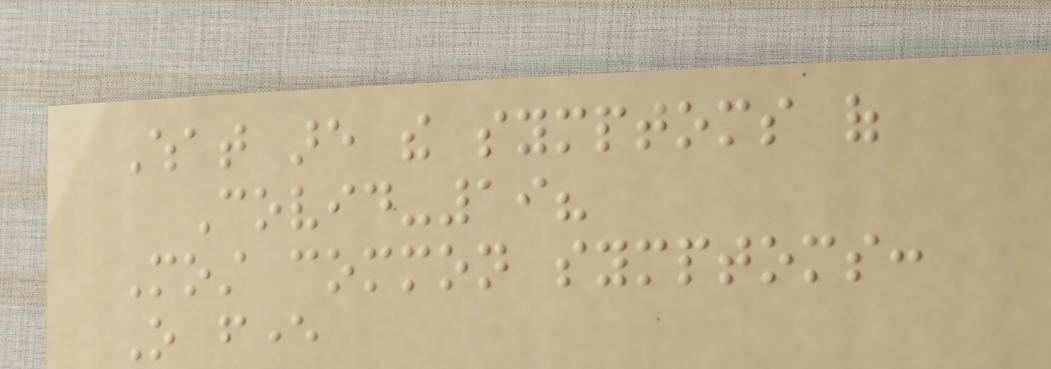What are the symptoms of
Covid-19?
Most common symptoms:
O fever
